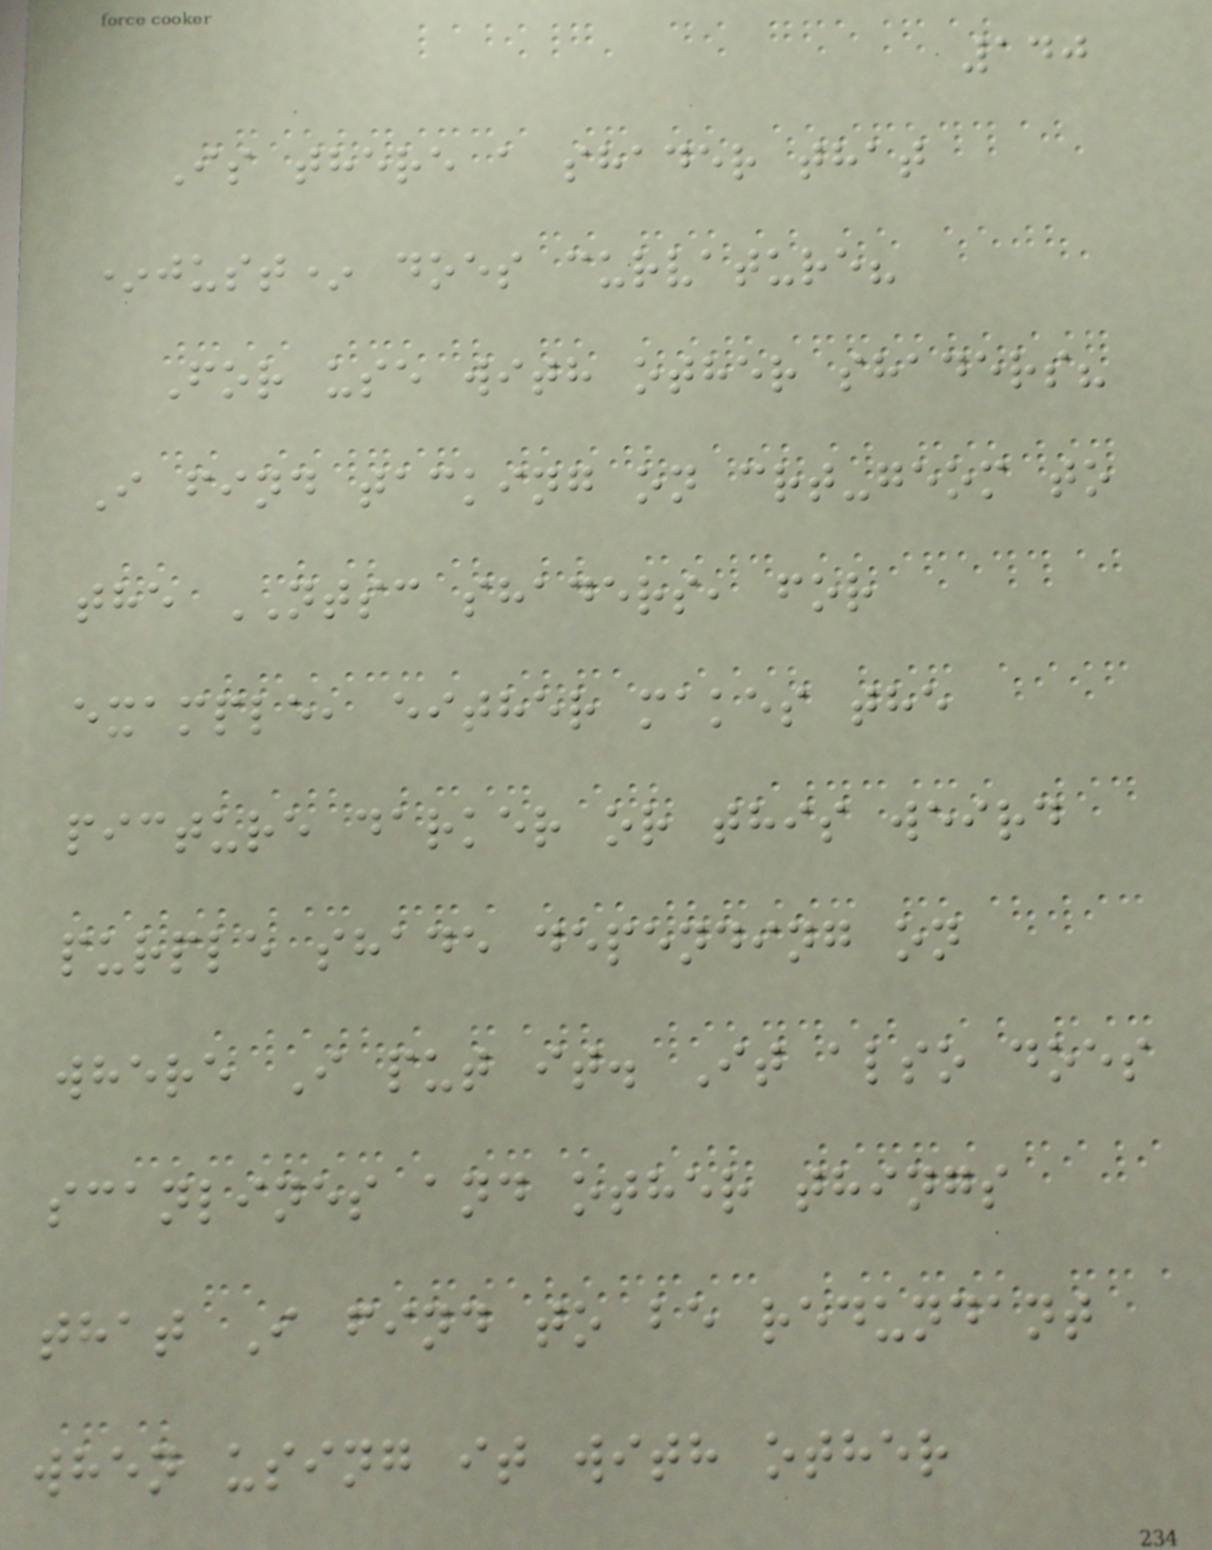140
Is there a shader that
*just* does curvature?
For use with other shaders?
I find tacking on crt-geom to
the NTSC shaders, for
example, either makes the
picture darker or this weird
purple shade depending on
where I put it. It also does
scanlines and other things
that I find to be redundant
when using it with other
